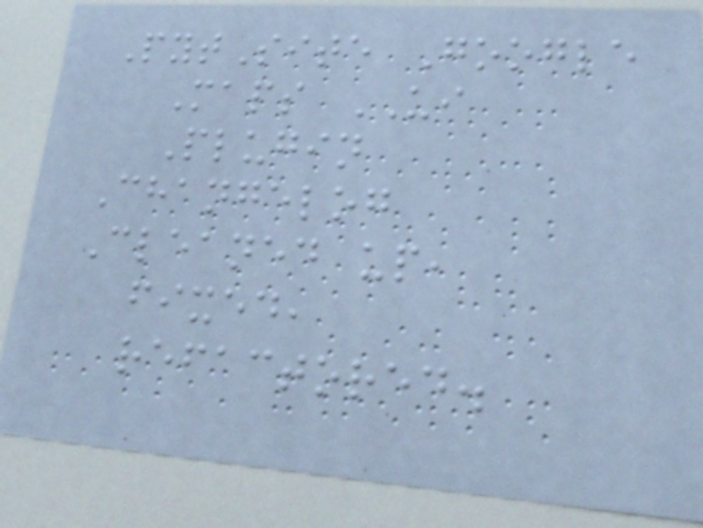PytSite Google
Maps UI
Plugin
Changelog
Cleaned up,
fixed,
refactored.
